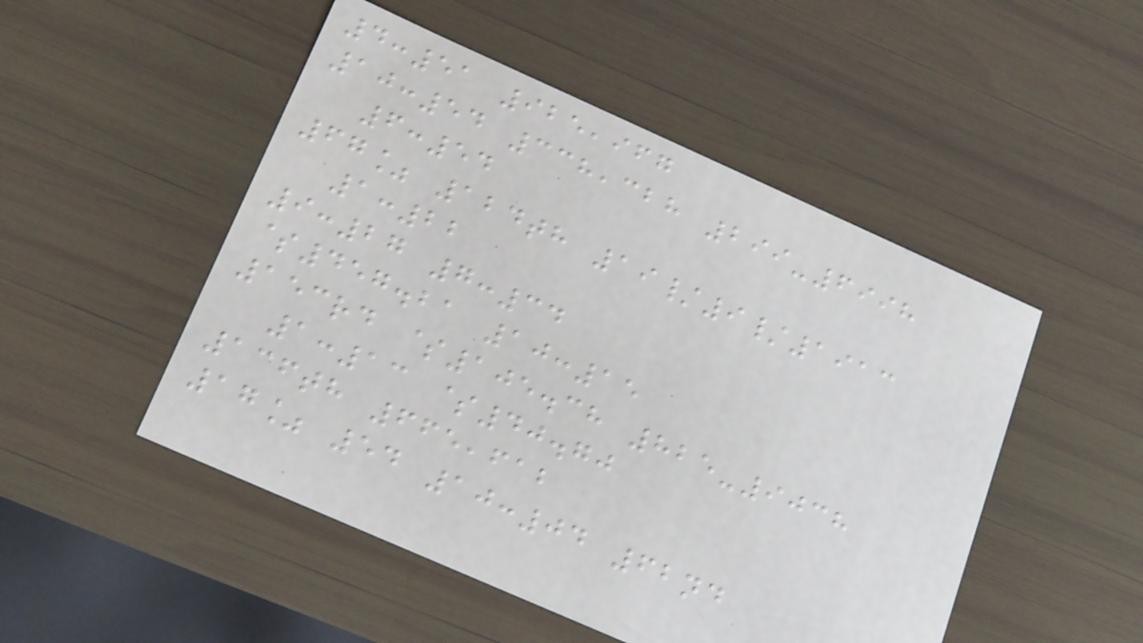4:51 925,967
10:54 338,328 299-6998
6:54
67% 124th 19/9/1913
1:22
9:27 7:34
$457.21 10:15
153rd $105.38 825-9038
1:13 $40.70
136th 665,612
17% 54 10:04 62nd
